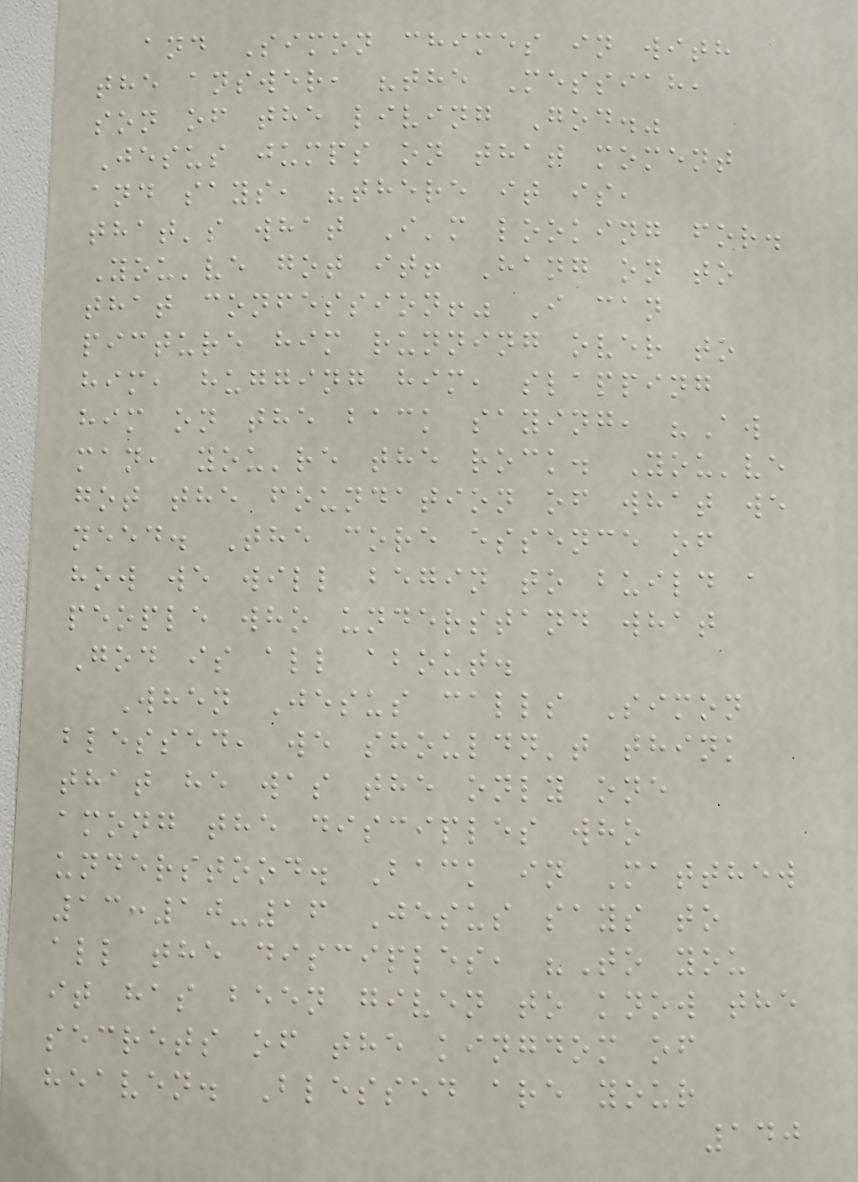and Simon chimes in with
the answer, "the Messiah,
son of the living God."
Jesus jumps on that moment
and says, "there it is,
that's what I'm looking for.
You've got it! Hang on to
that confession!" I can
picture him running over to
him, hugging him, slapping
him on the back saying, "Aw
man, you're the rock. You've
got the foundation of what we
need. The core essence of
how we will begin to build a
people who understand what
God is all about.
When Jesus calls Simon
blessed, we shouldn't think
that he was the only one
among the disciples who
understood. Back in Matthew
13:10-16 Jesus says to
all the disciples, "To you
it has been given to know the
secrets of the kingdom of
heaven. Blessed are your
140
